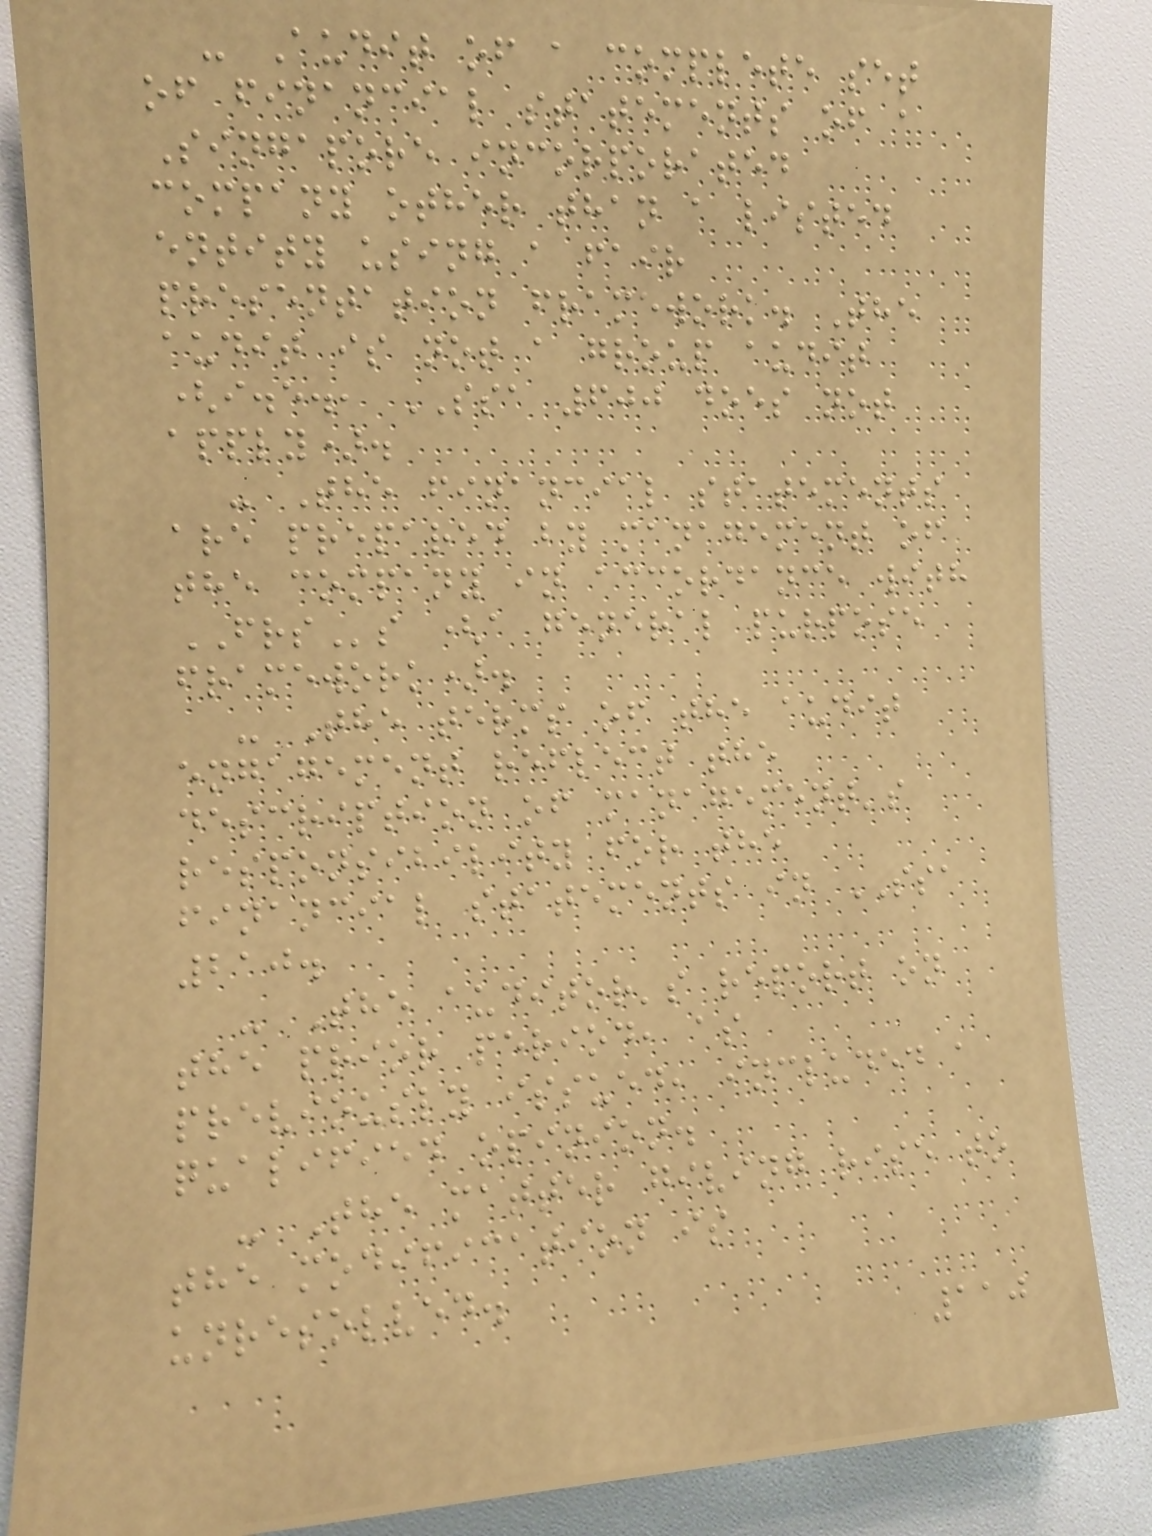- Audit of a complete set
of financial statements of a
Singapore incorporated
company other than a listed
entity using a fair
presentation framework. The
audit is not a group audit
(i.e., SSA 600 does not
apply).
- The financial statements
are prepared by management of
the company in accordance with
FRSs (a general purpose
framework).
- The terms of the audit
engagement reflect the
description of management's
responsibility for the
financial statements in SSA
210.
- The auditor's report on
the prior period, as
previously issued, included a
qualified opinion.
- The matter giving rise to
the modification is
unresolved.
110
